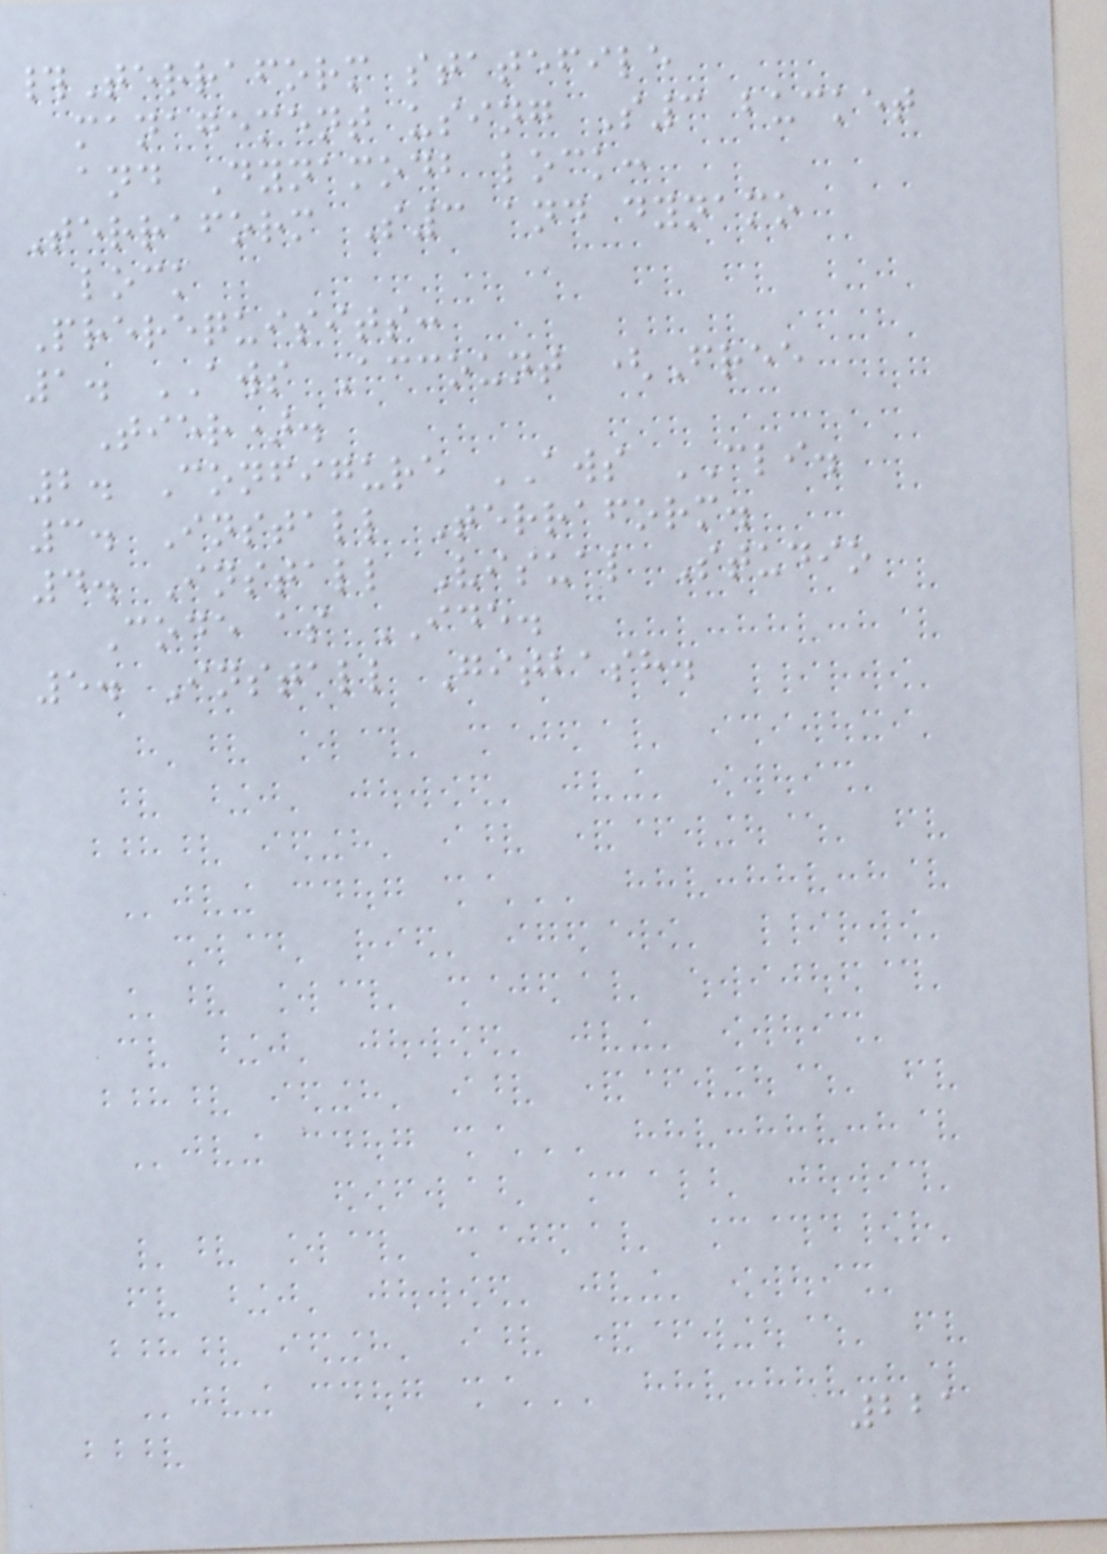#Terraform statefile
management using S3 bucket
and Dynamodb lock:
Terraform S3 and dynamo
lock
Prerequisits:
1. AWS Account (Free
Tier).
2. Configure AWS CLI.
3. Install Terraform.
4. Install Visual Studio
Code as IDE.
5. Install Gitbash.
221
